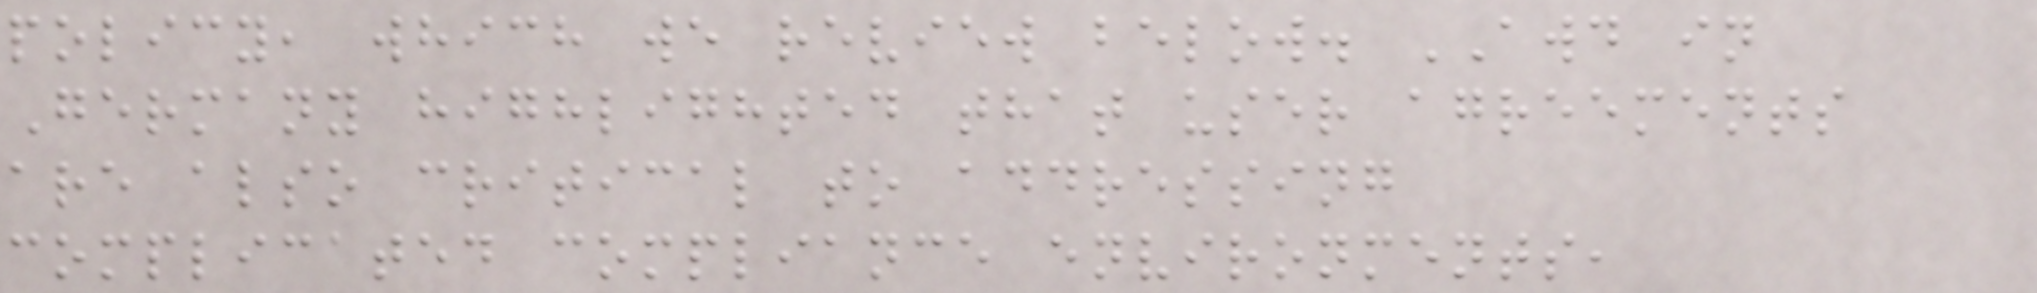policy, which we review below. AWD in
Germany highlighted that user agreements
are also critical to addressing
complicated compliance environments,
